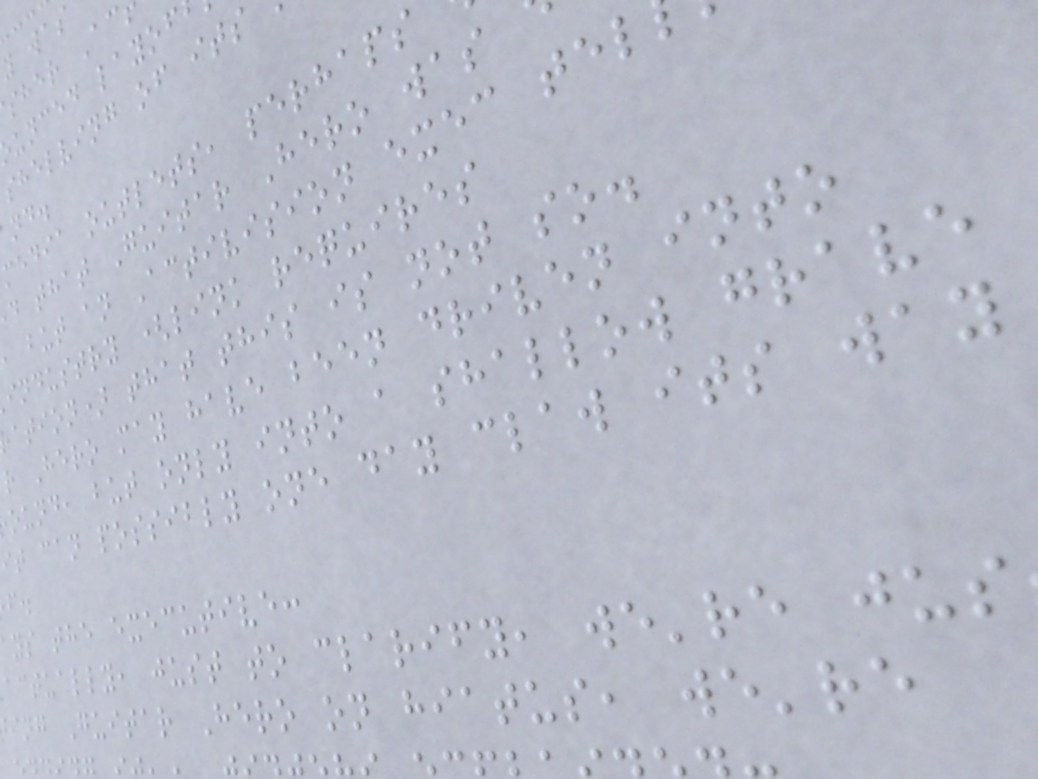unced layof
shelving of its
media outlets, perhaps
d that Guitar Hero was
, but an Activision exec tel
industry (link requires
ation) that this is not so.
r Hero may have been driven into
ound, but only into a shallow grave
it can possibly one day claw its way
ys the executive:
actually, just to clarify, we're jus
ing Guitar Hero on hiatus, we're
